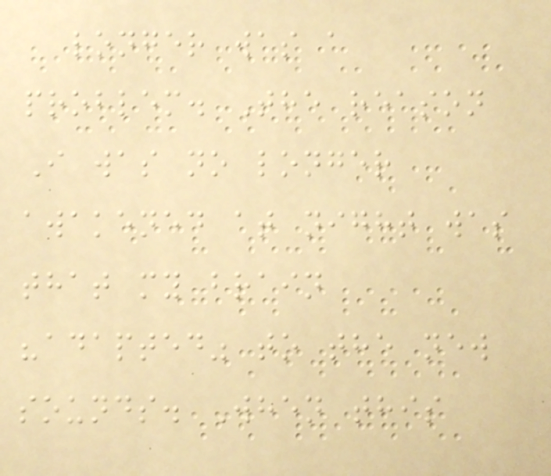longer was a
problem. The reason
I was no longer
awakened at night was
that my brain
"adapted" to the new
sounds. When this
